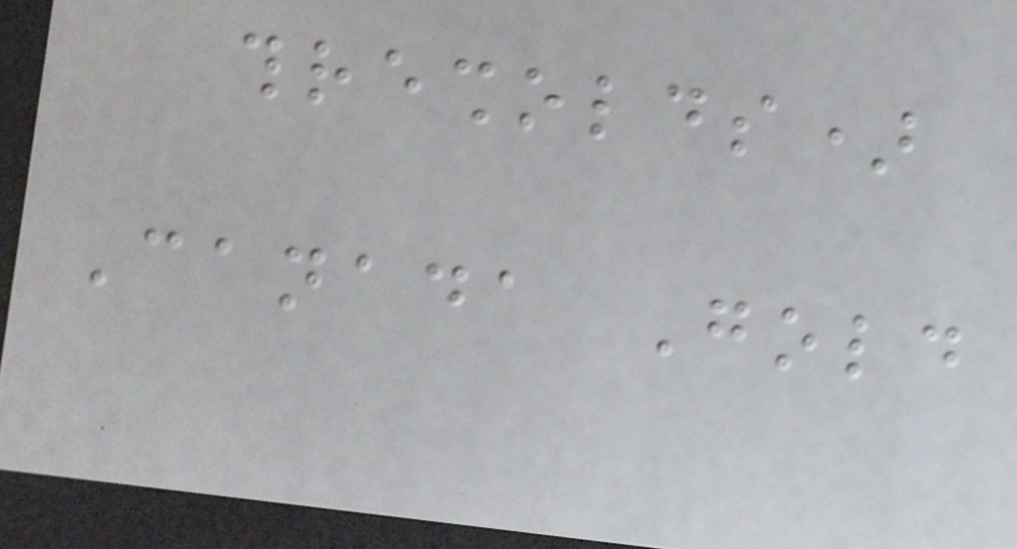thresholds)
Canada Gold
